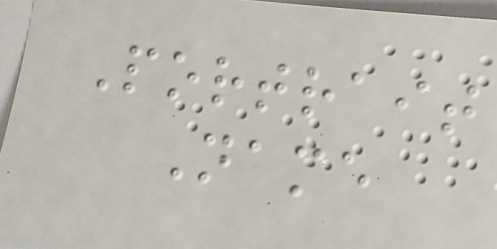Portrait
Name
